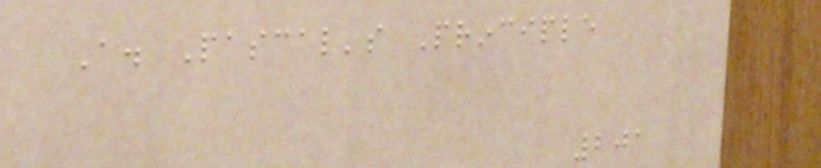A. Pascal's Principle
201
